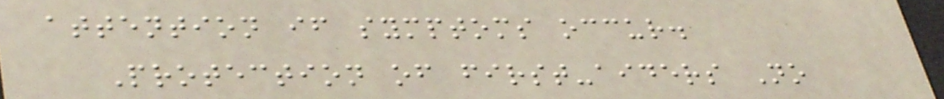attention if symptoms occur.
Protection of first-aiders No
